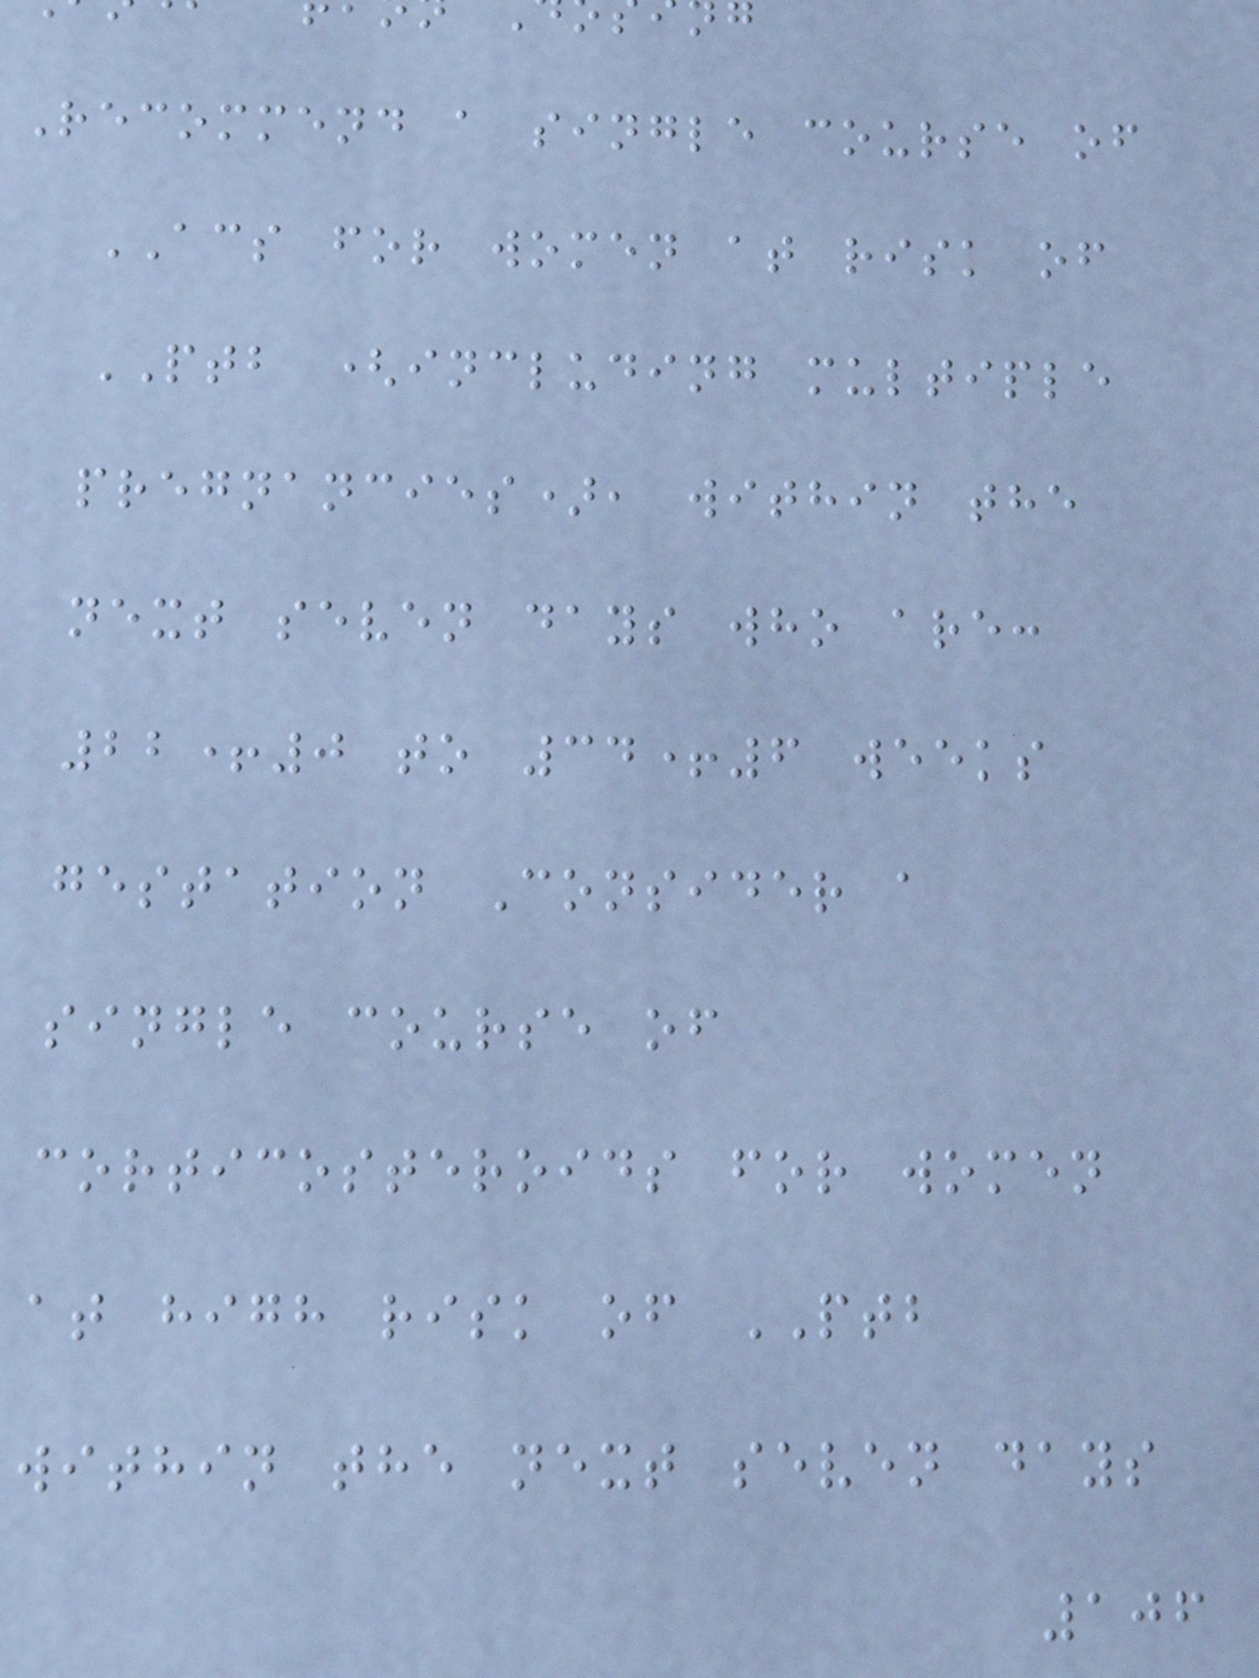Recommend a single course of
ACS for women at risk of
PTB (including multiple
pregnancies), within the
next seven days who are:
22+0 to 34+6 weeks
gestation Consider a
single course of
corticosteroids for women
at high risk of PTB
within the next seven days
106
